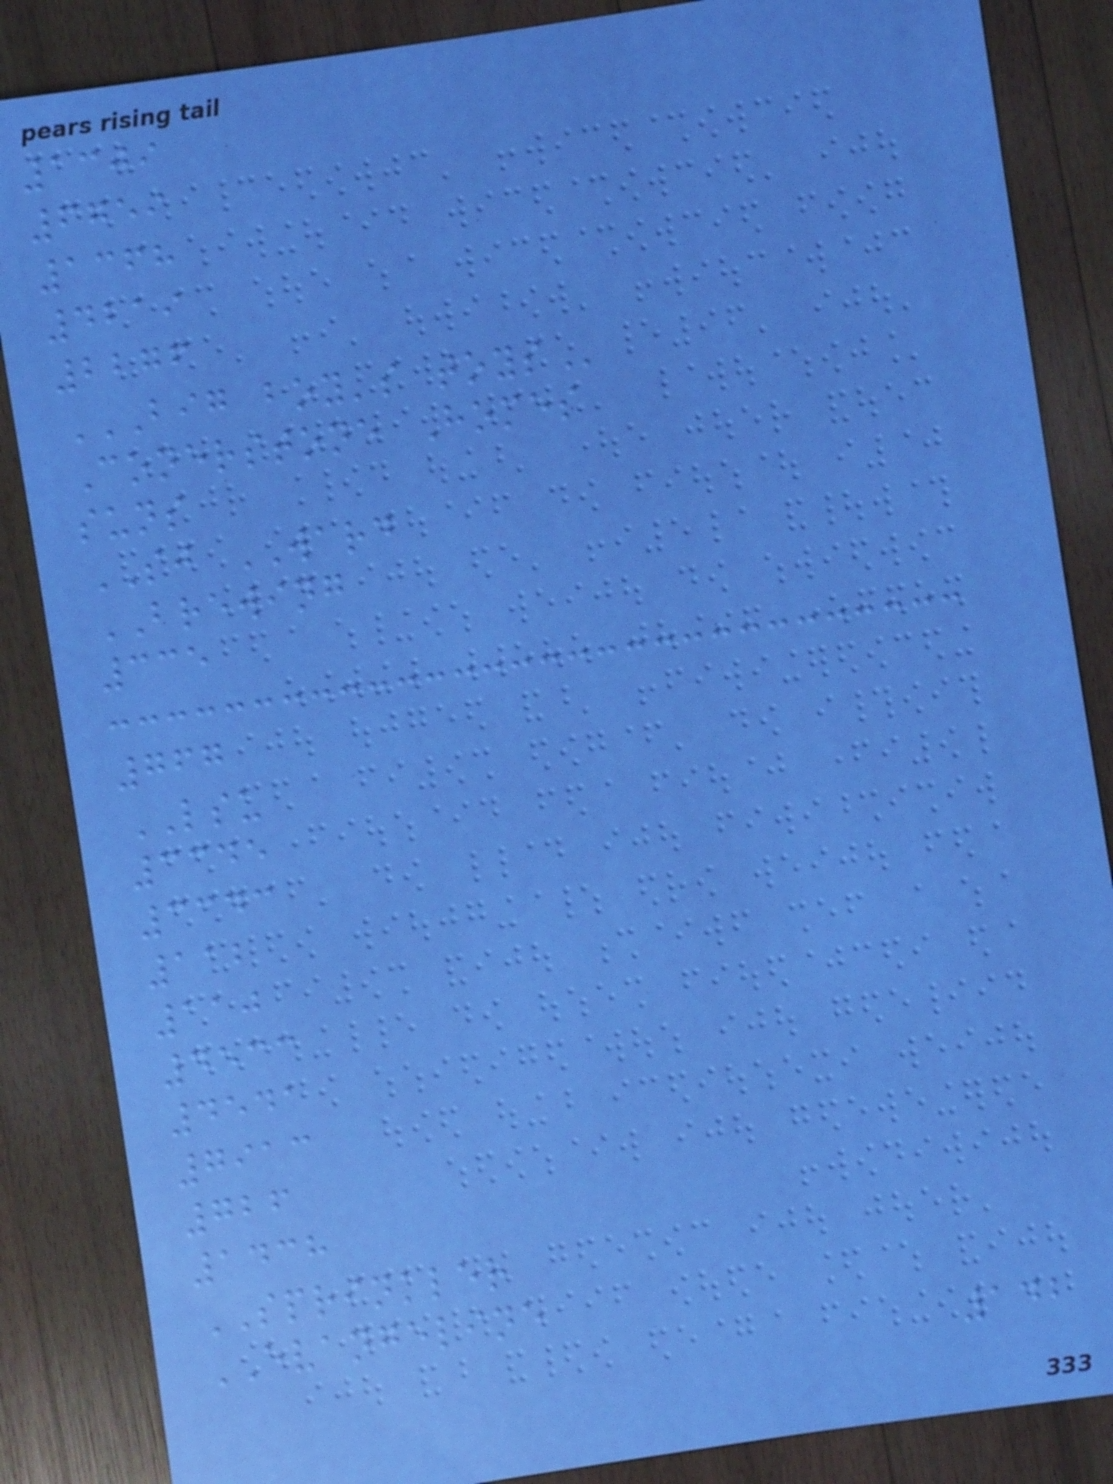1309
6759
1368
4219
2276
BIG BOY'S TOYS
Conerstone Homes
suns
SJ WARD
BREWING
335
767
LSU
3345
3343
112
110
4533
4541
7913
726
1438
SPRINKLER
EVANGELINE
142
